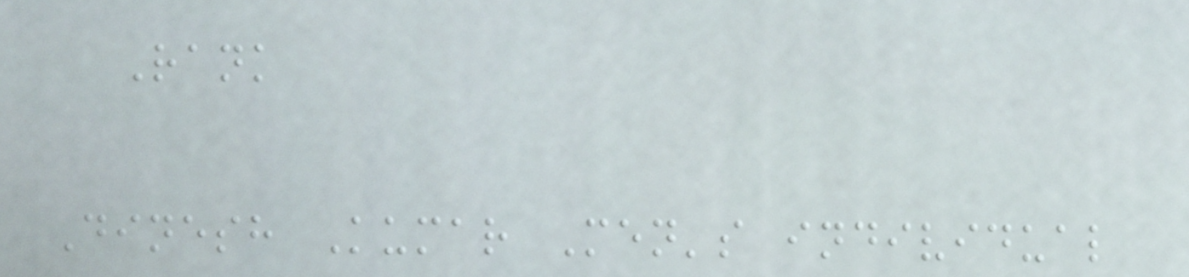Rank
Dinesh Kumar Men's individual
